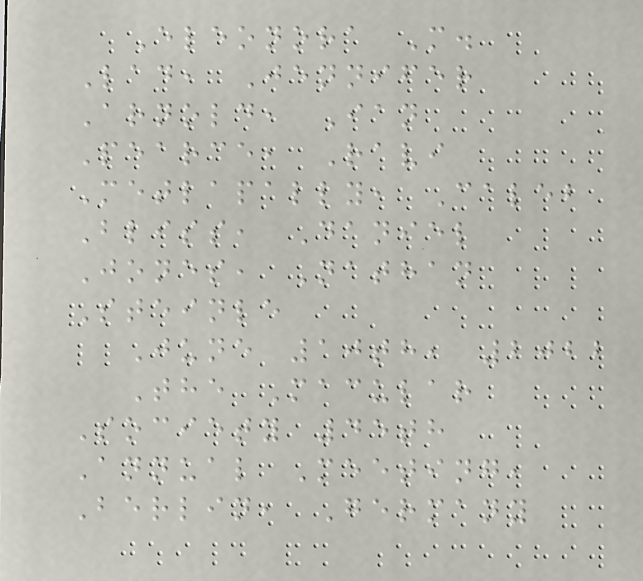Eleonora M.
Lad, Jennifer
Arnold, Ian
Pearce, Ravi
Metlapally, Caleb
Bliss, Daniel
Jones, Nathan
Steinle
June 10th, 2022
The Macular
Society 45th
Annual Meeting,
Berlin, Germany
